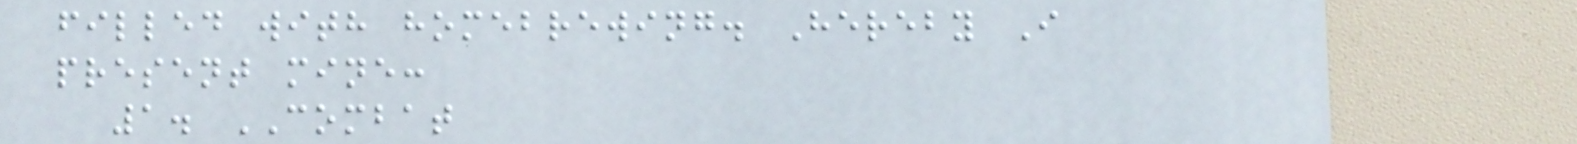filled with homebrewing. Hereby I
present mine:
1. COMBAT
